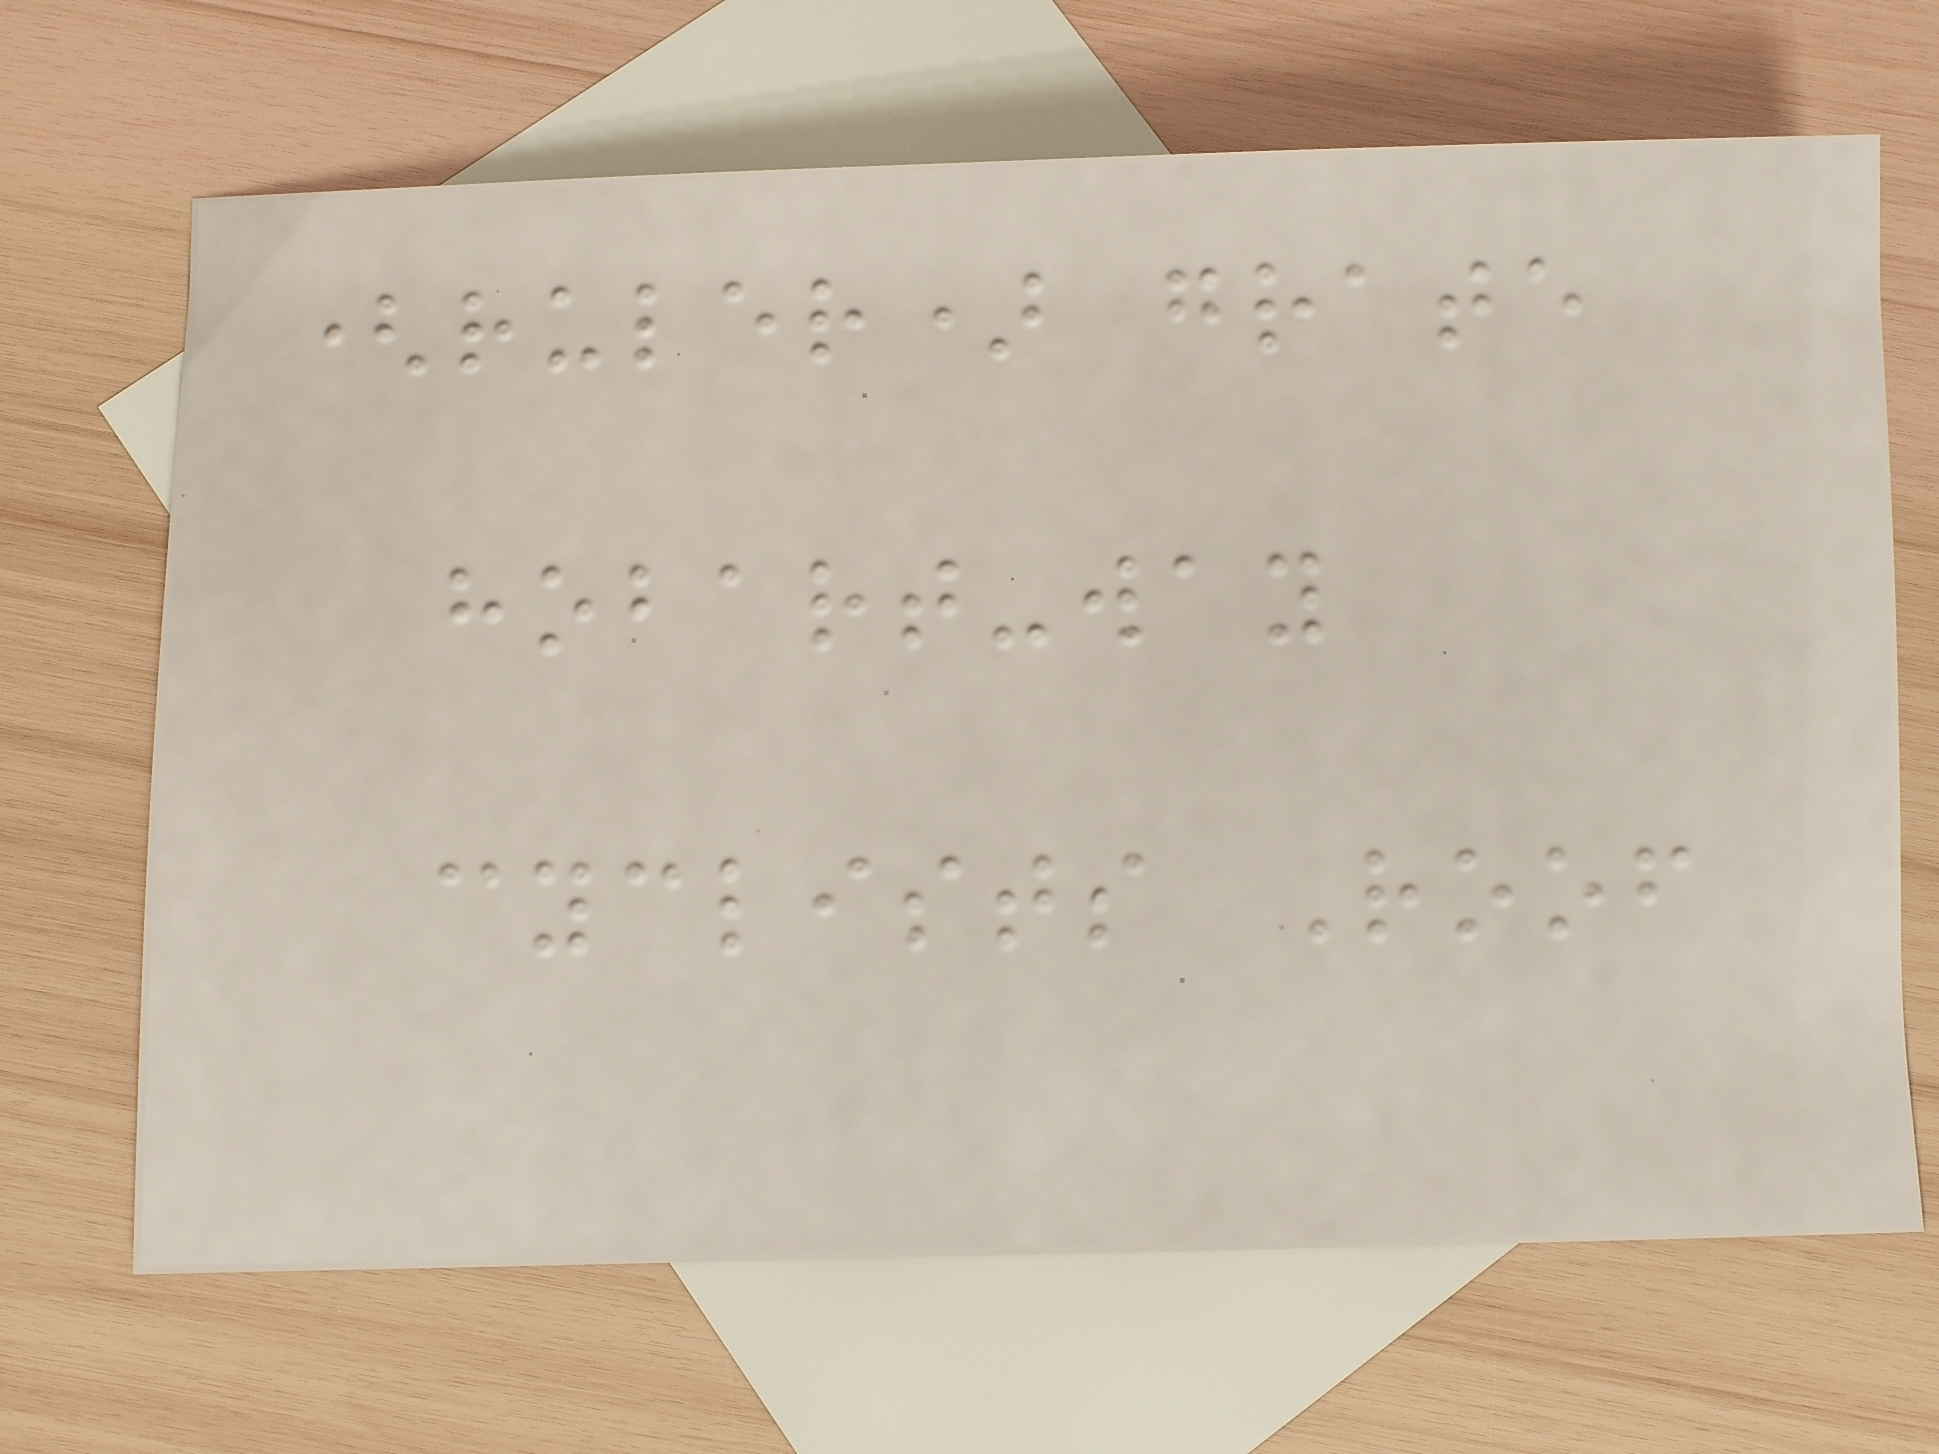(ruler) grate
hobart-way
cyclists Roof
